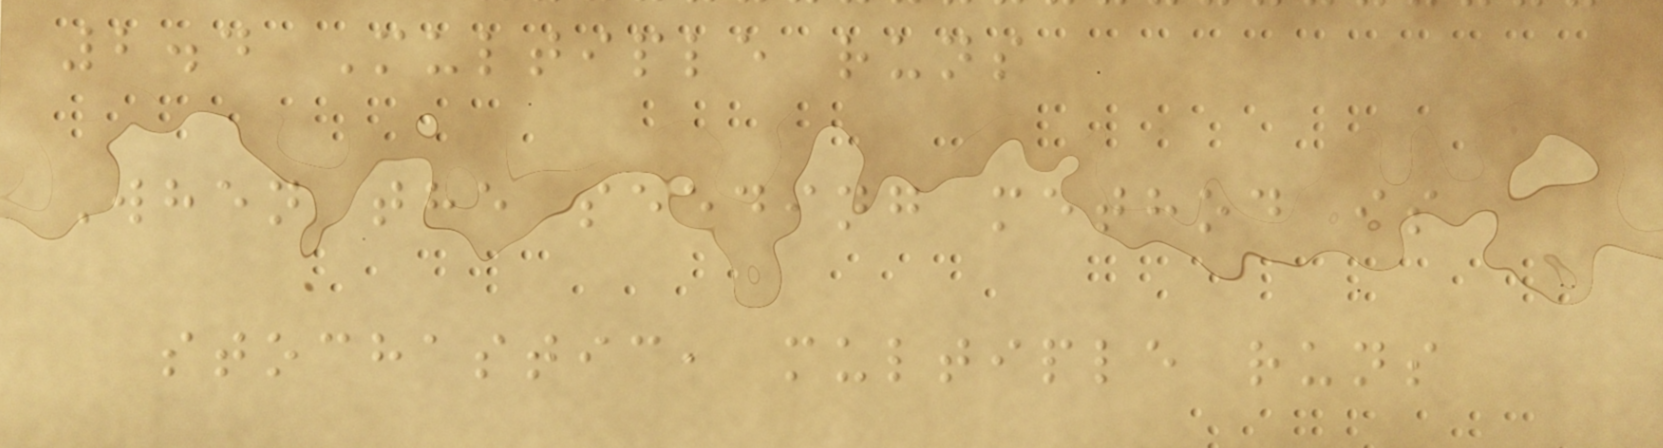2.4 Multiple runs
When the seeding method is
stochastic, multiple runs
